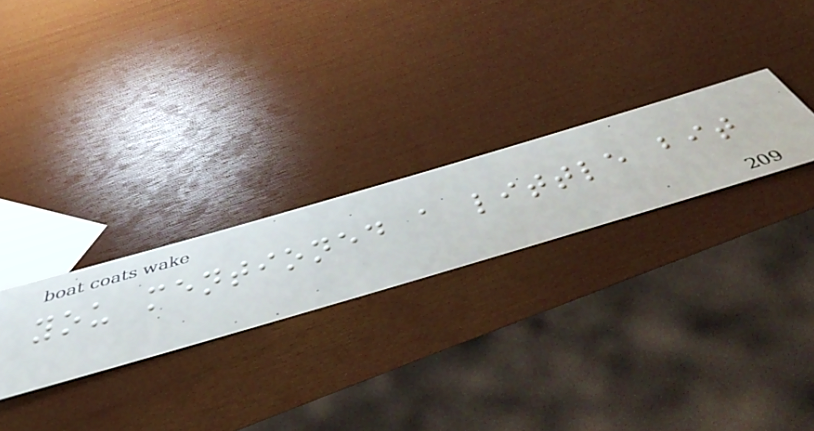you mentioned a little bit
